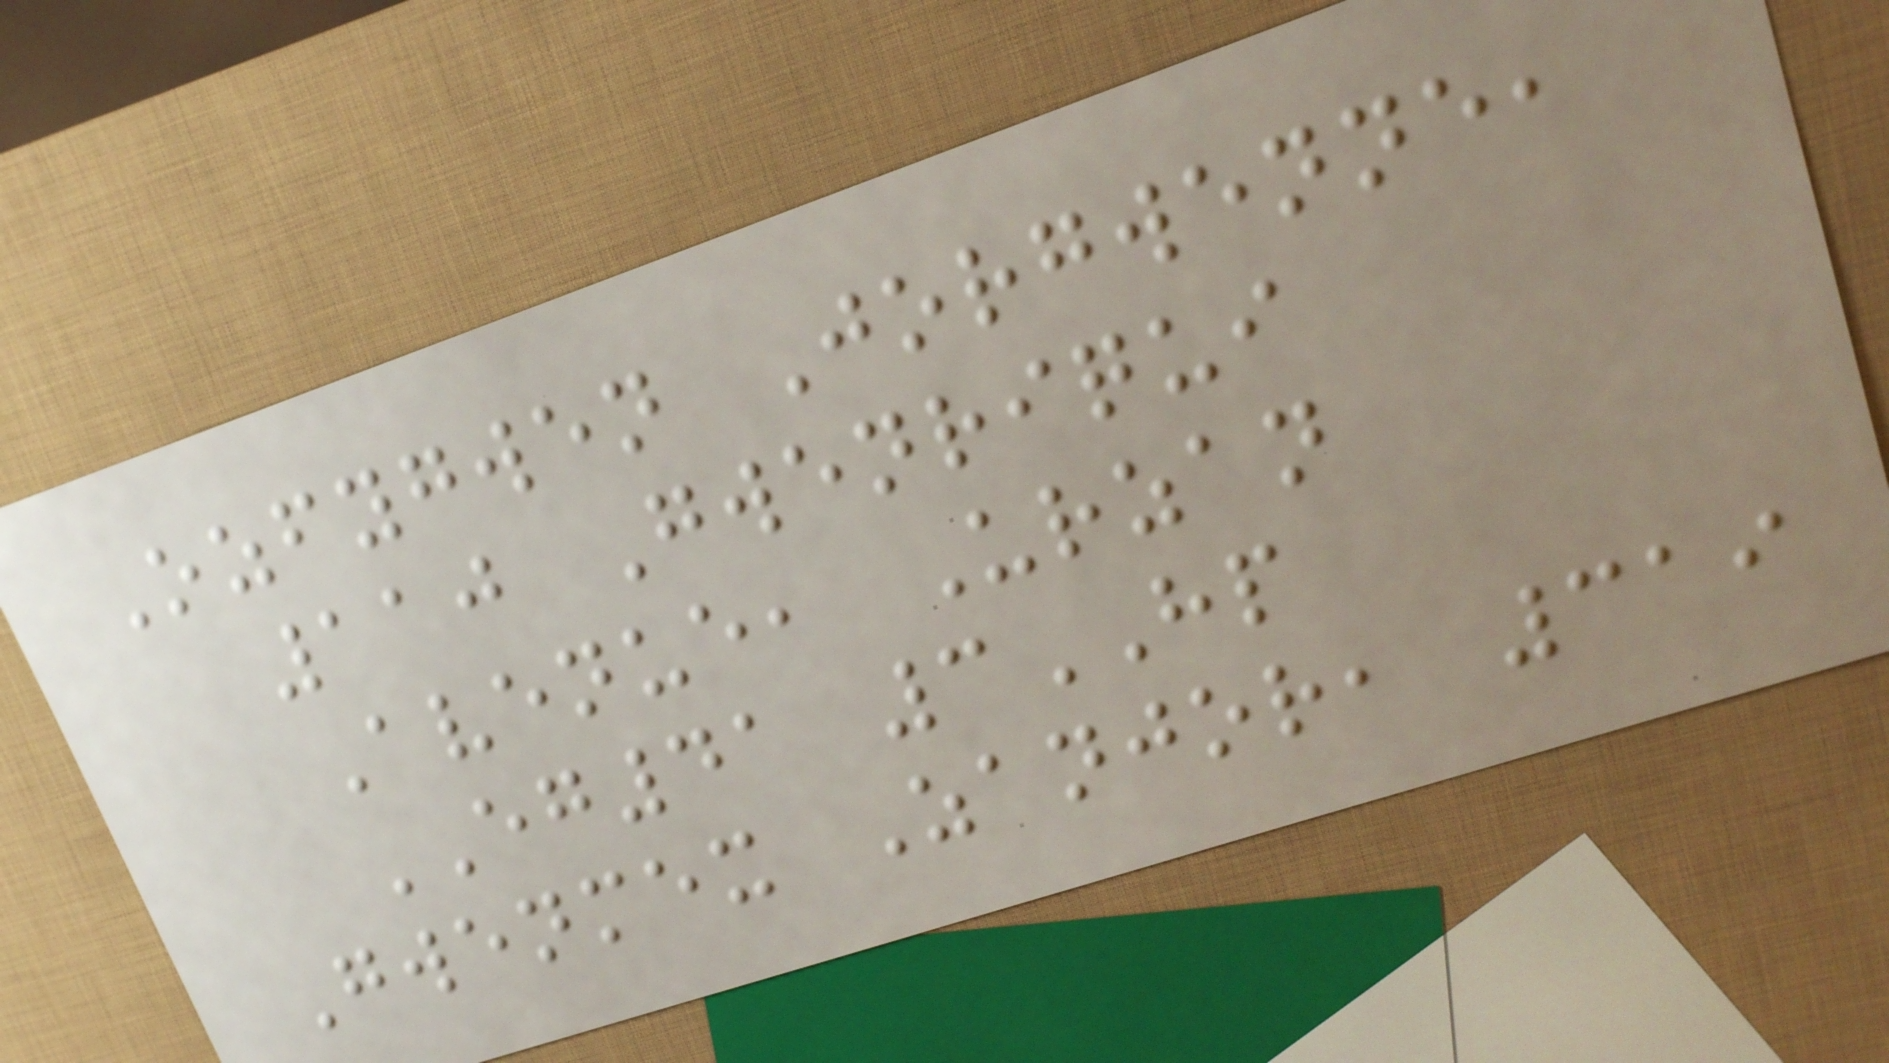Ozfygwen Jorgwenne,
110 Gwenriqui
Avenue, Urzan
EG41 3HP
Gwenmex Zanjor, 319
